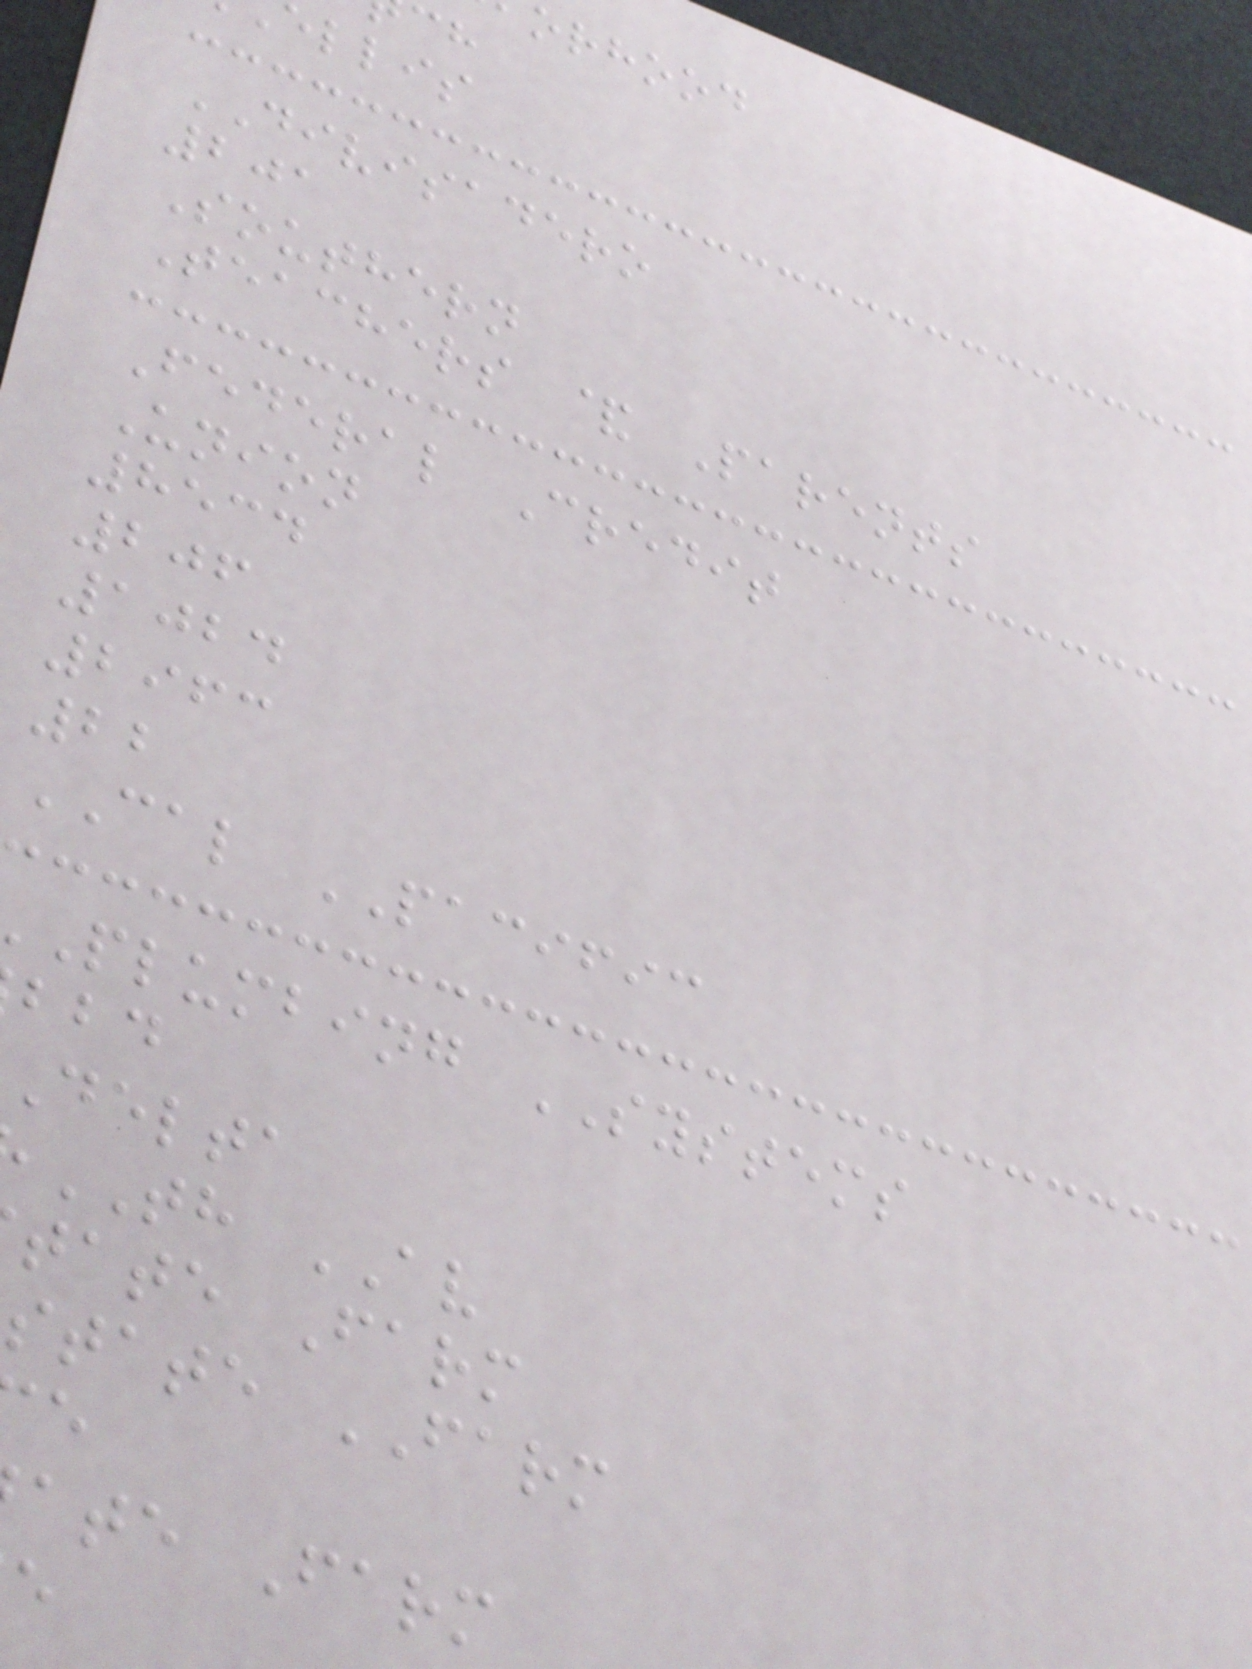orhood
ellis
DIVISADERO
201
Southern
Teachers & Parents
Federal Credit
Union
8534
206
1024
2963
22
CAL PACIFIC
plumbing SYSTEMS
delta
TH AV
tate Farm
state FARM
ate Farm
